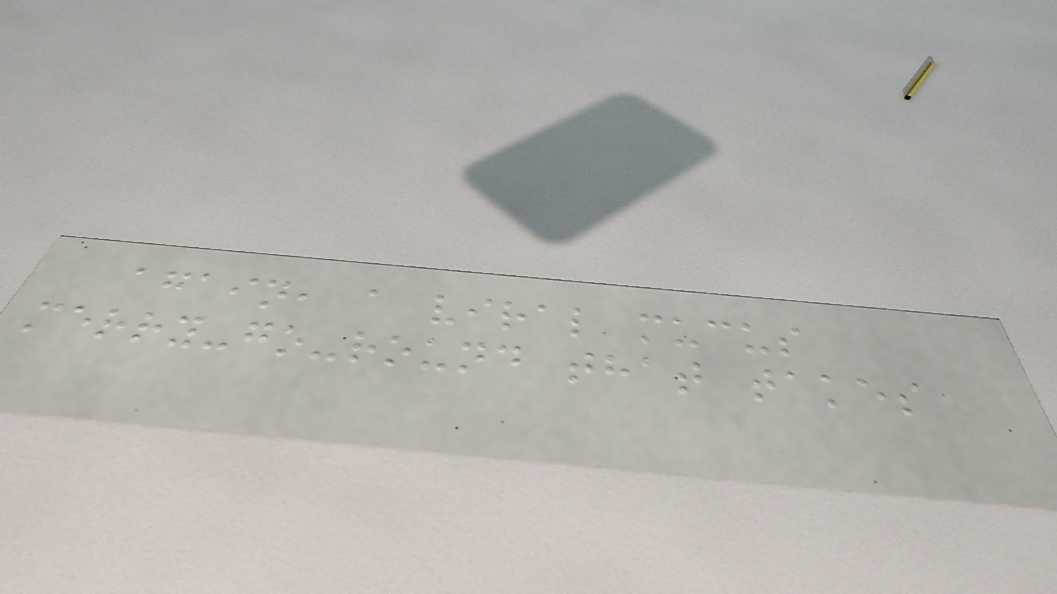again, a viral mucus
merry-go-round that takes
